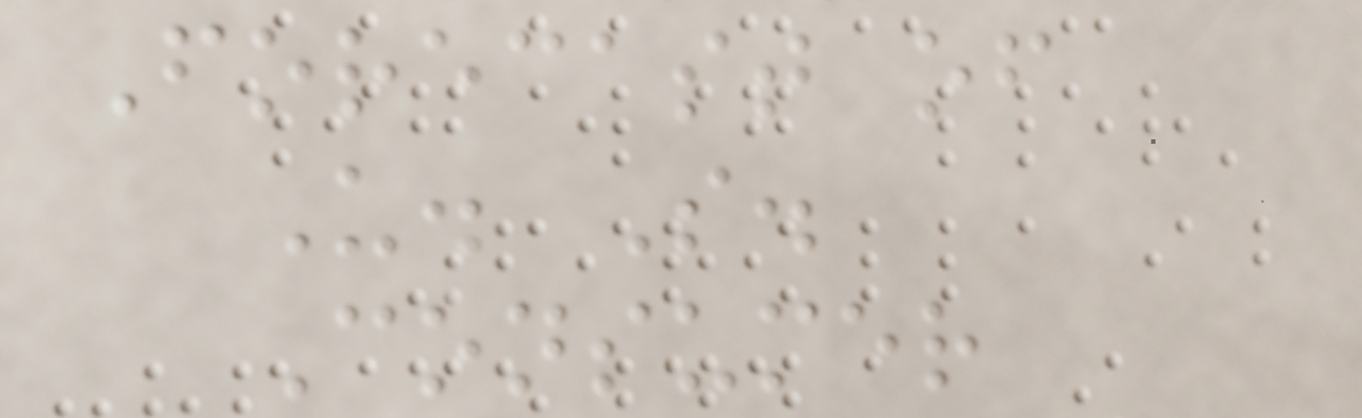Forecast of
U. S.
Consumer
